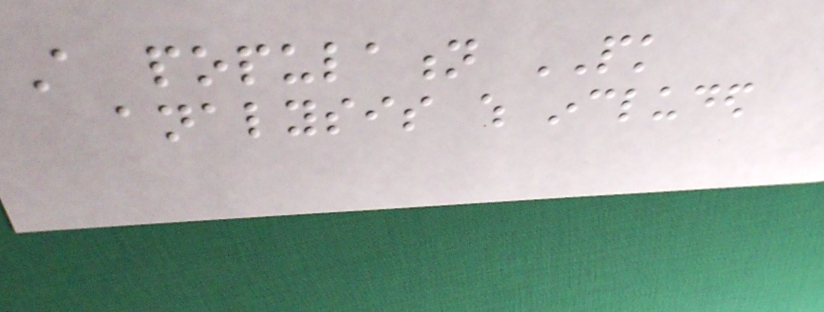A population PK
analysis which included
